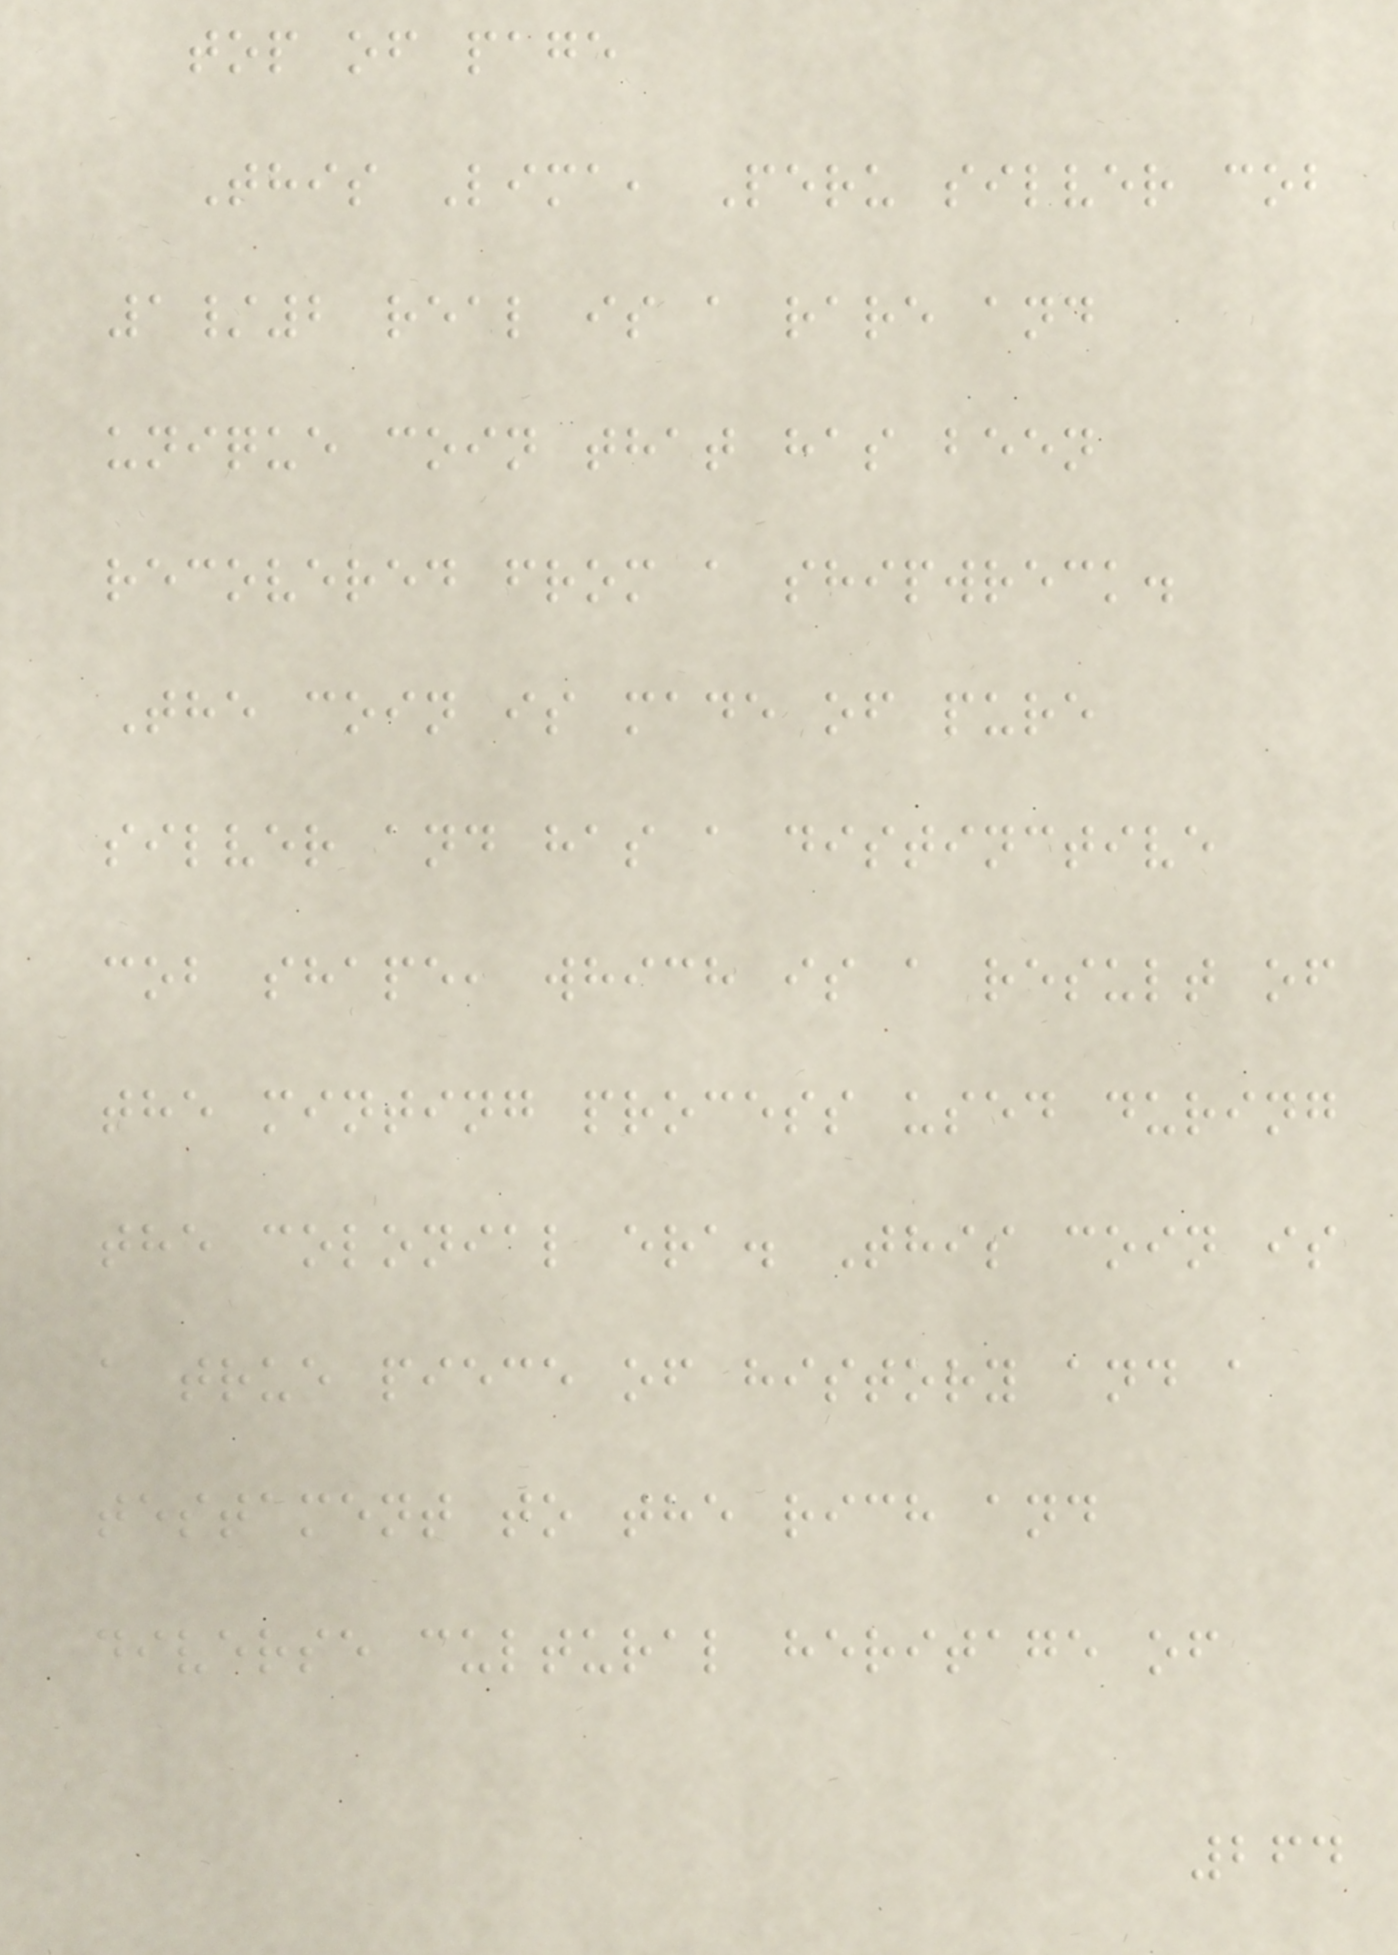top of page
This Lima, Peru silver cob
1/2 real is a rare and
unique coin that has been
recovered from a shipwreck.
The coin is made of pure
silver and has a distinctive
cob shape, which is a result of
the minting process used during
the colonial era. This coin is
a true piece of history and a
testament to the rich and
diverse cultural heritage of
264
